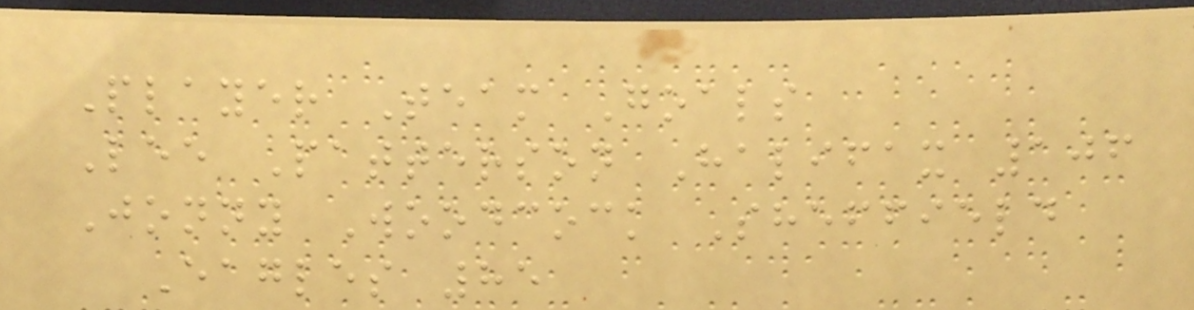Player Team Goals
Lee Patterson Halifax 106
Jonny Woodcock Sheffield
Eagles 85
